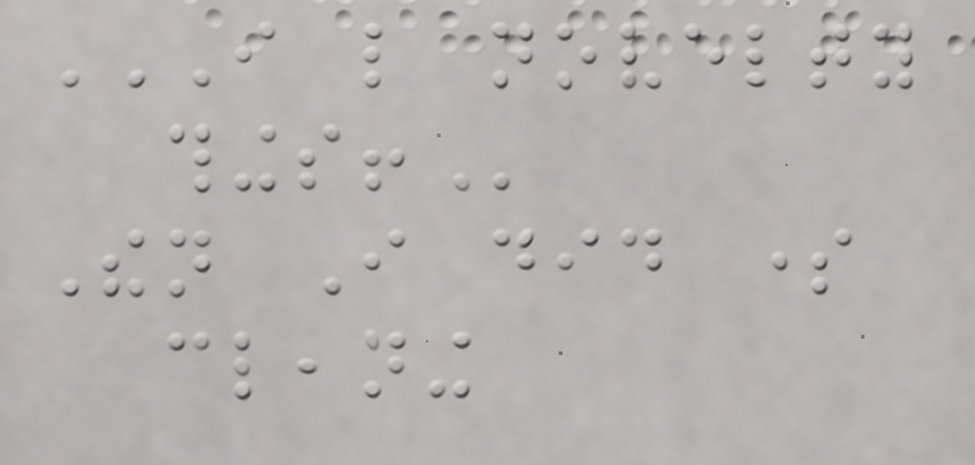I LIKE NOVELTY
THINGS!
Then I did some
cleaning
